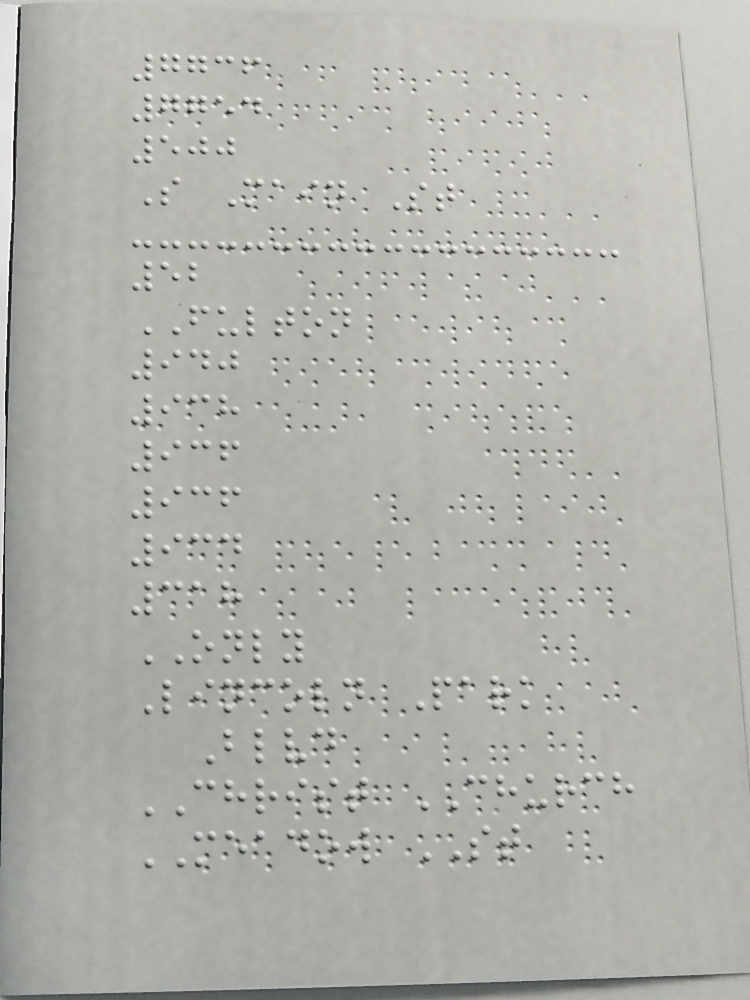7736
7754
500
S Main St
52
FULTON
940
938
936
936
934
318
ONLY
Lincoln Park
Blvd
CHRIST CHURCH
MEADOW ST
